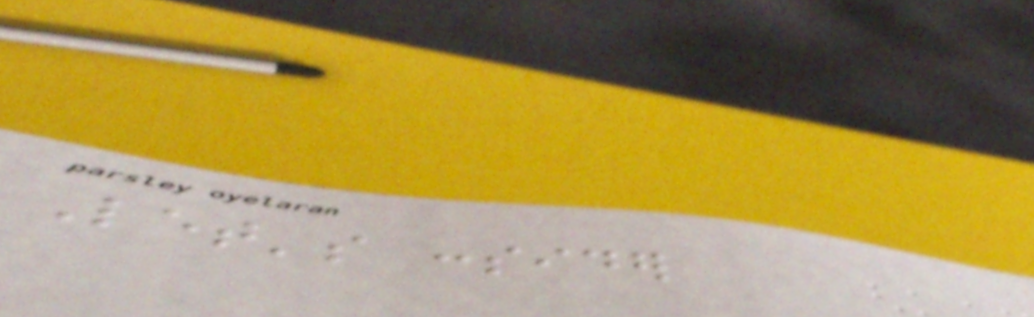Let's consider
